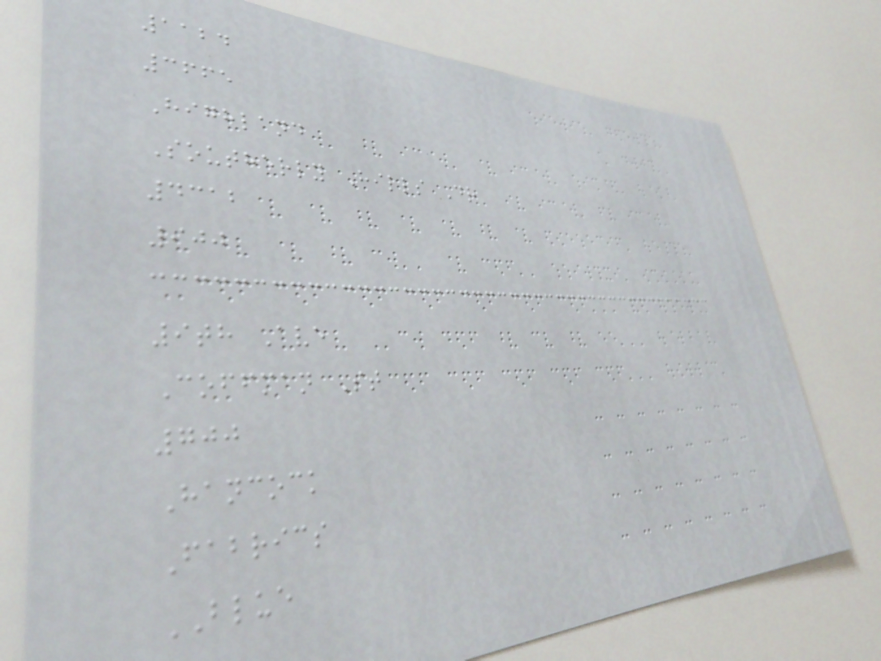1124
3665
Highland
Southerly Hills Dr
4312
900
9th Ave
Coffman St
700
Hancock
Fabrics
BLUE
